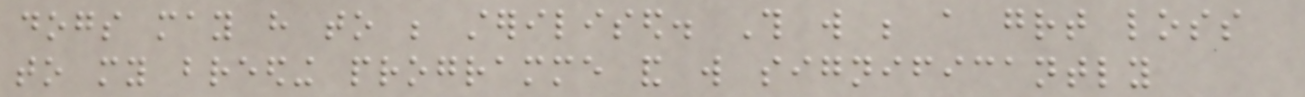dogs may have to be sterilised. This will be a great loss
to my breeding programme and will significantly
